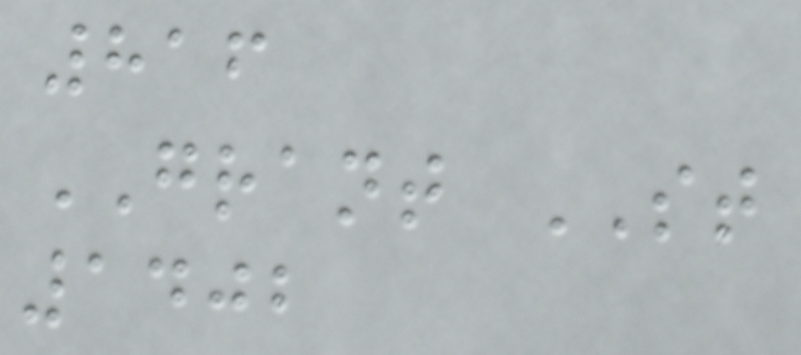816
GRANT ST
1402
